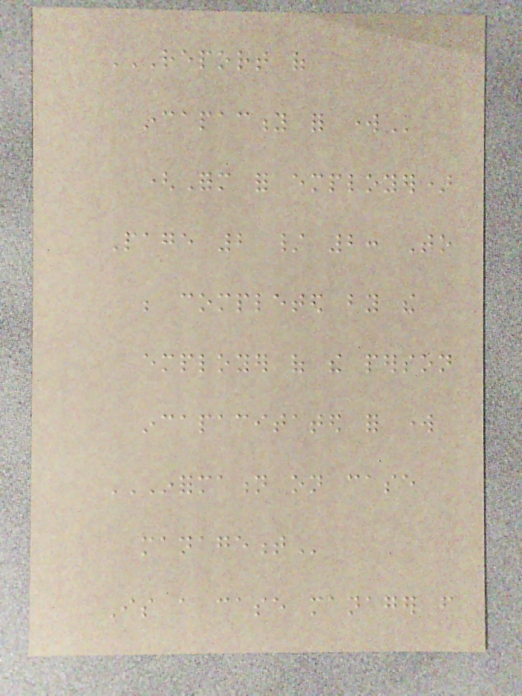REPORT OF
INCAPACITY FOR WORK
(Form for employer)
Page 2 / 2: To
be completed by the
employer of the person
incapacitated for work
INFORMATION ON CASE
MANAGEMENT
Is a case manager from
